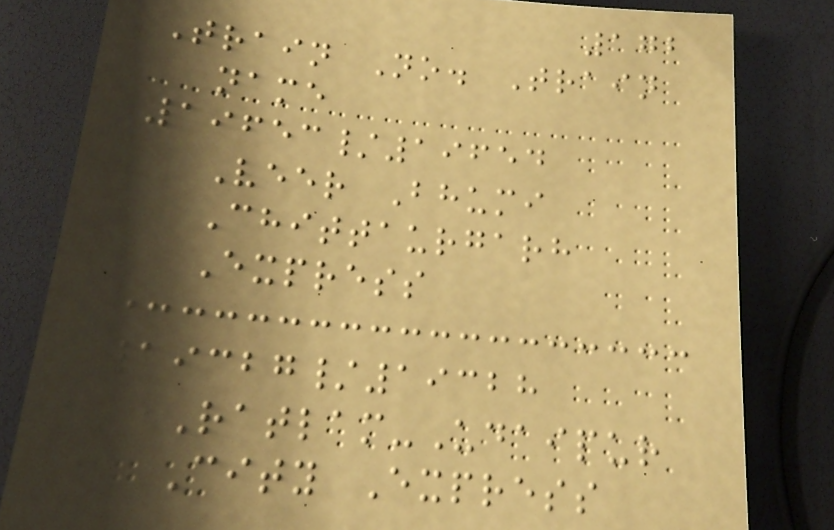172
Train No. Train
name
19653/19654
Veer Bhumi
Chittaurgarh
Express
19327/19328
Ratlam-Udaipur
City Express
